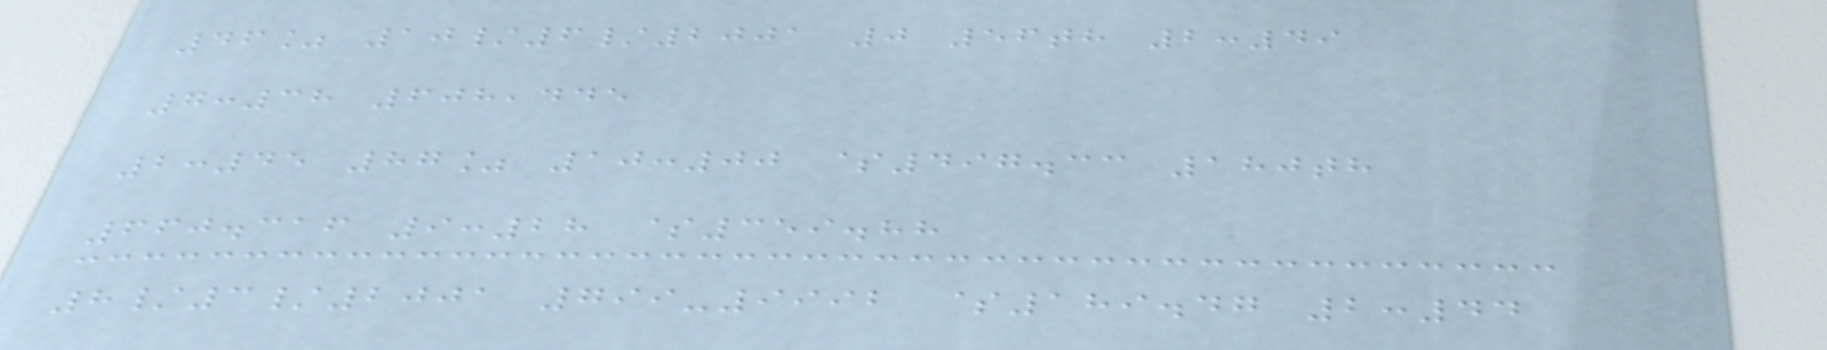46% 10/6/2001 0 56th 2:49
7:38 608,445
2:45 87% 10:00 $497.33 180th
660.316 9:28 $359.88
8/3/2001 799-9992 $189.47 2:44
